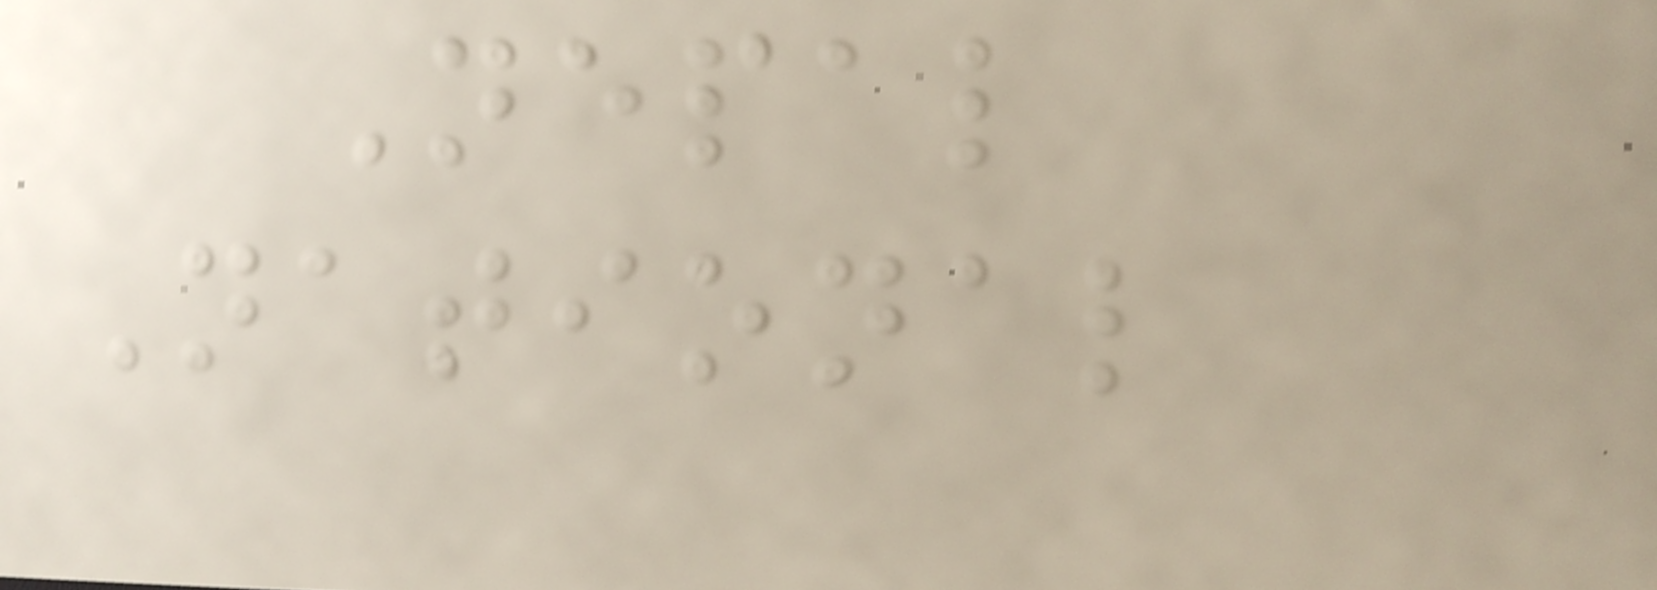Nepal
National
